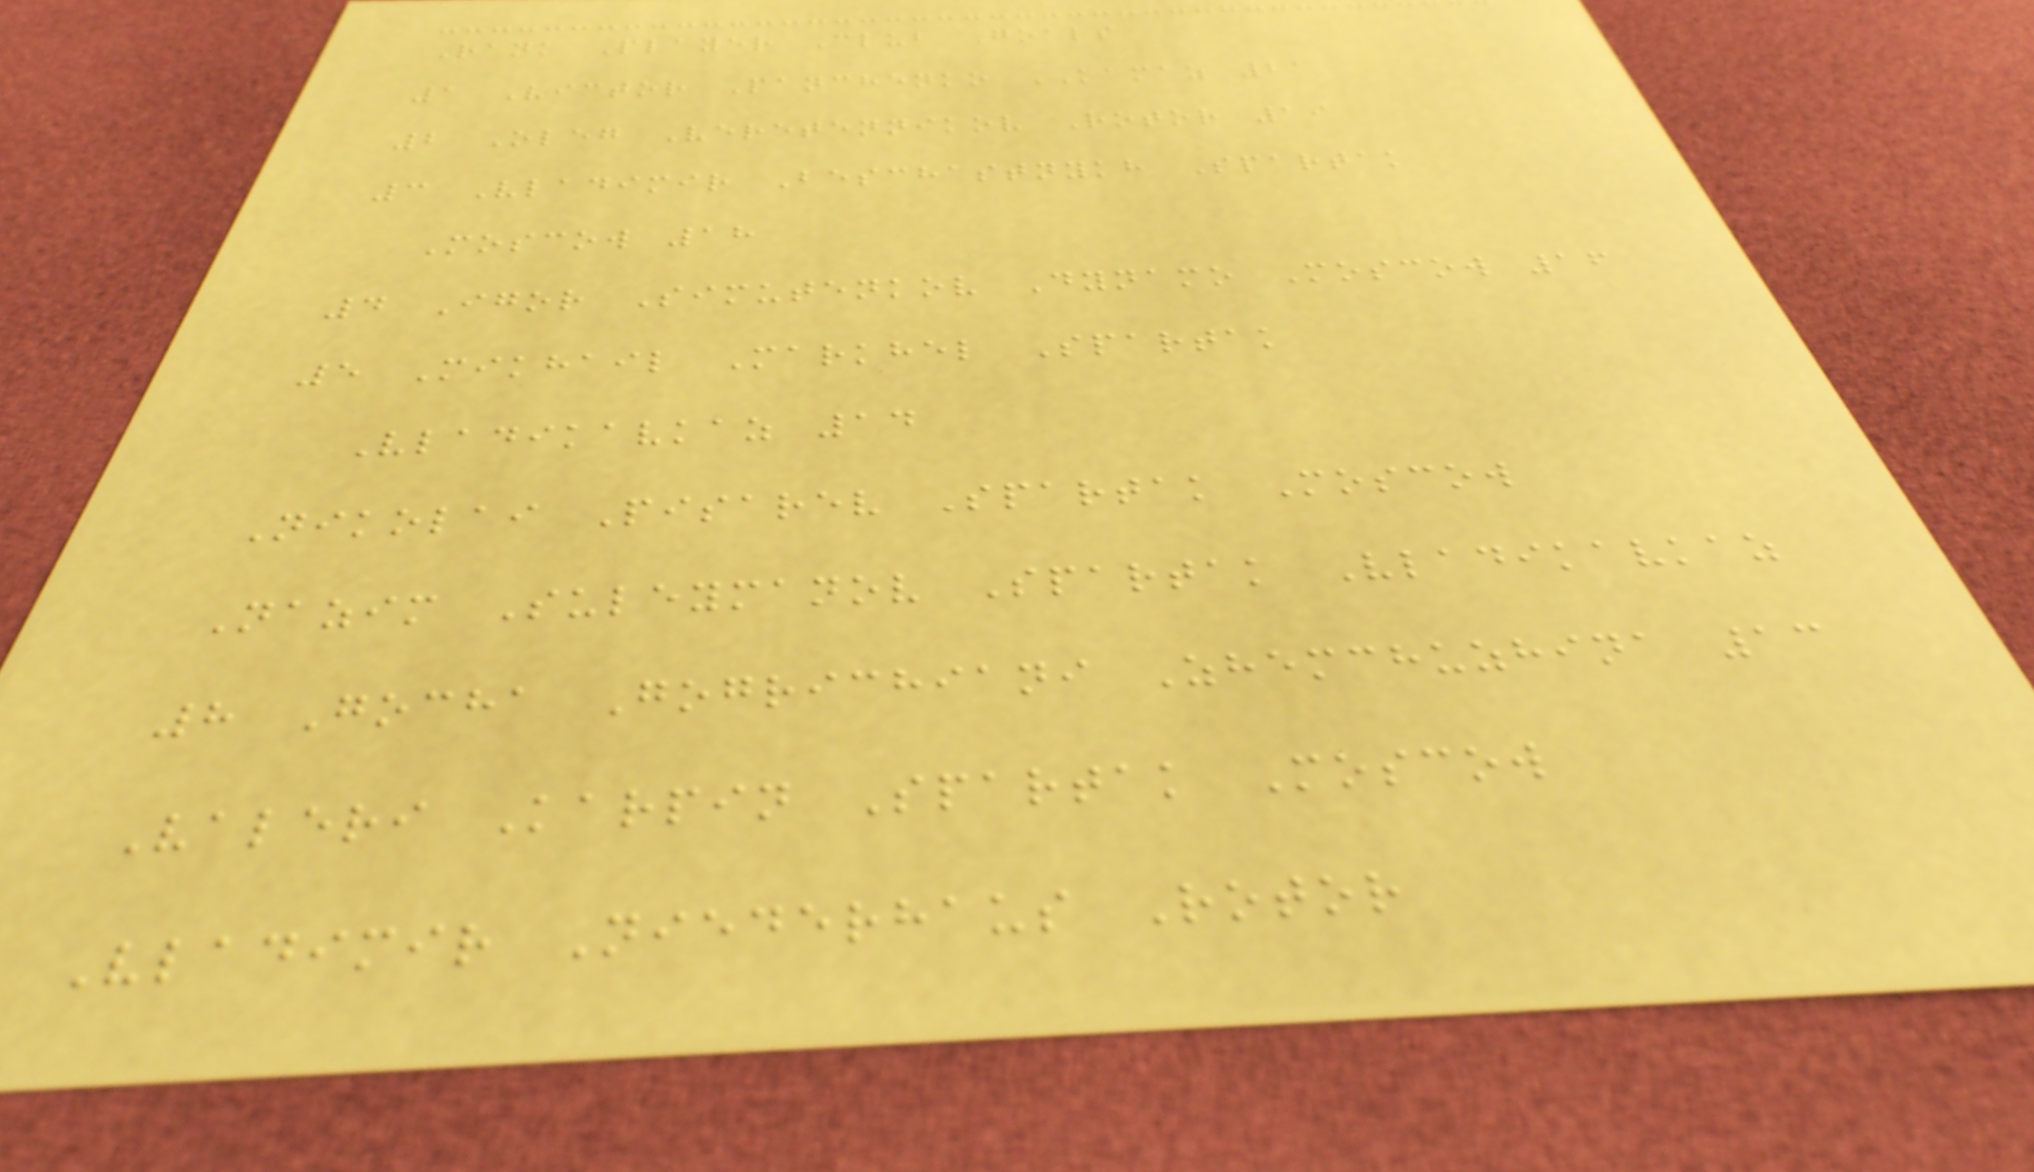Rank Player Club Goals
1 Victor Panchenko KAMAZ 21
2 Oleg Veretennikov Rotor 19
3 Vladimir Beschastnykh Spartak
Moscow 18
4 Igor Simutenkov Dynamo Moscow 16
5 Mikhail Markhel Spartak
Vladikavkaz 14
Nikolai Pisarev Spartak Moscow
Nazim Suleymanov Spartak Vladikavkaz
8 Gocha Gogrichiani Zhemchuzhina 13
Valeri Karpin Spartak Moscow
Vladimir Niederhaus Rotor
